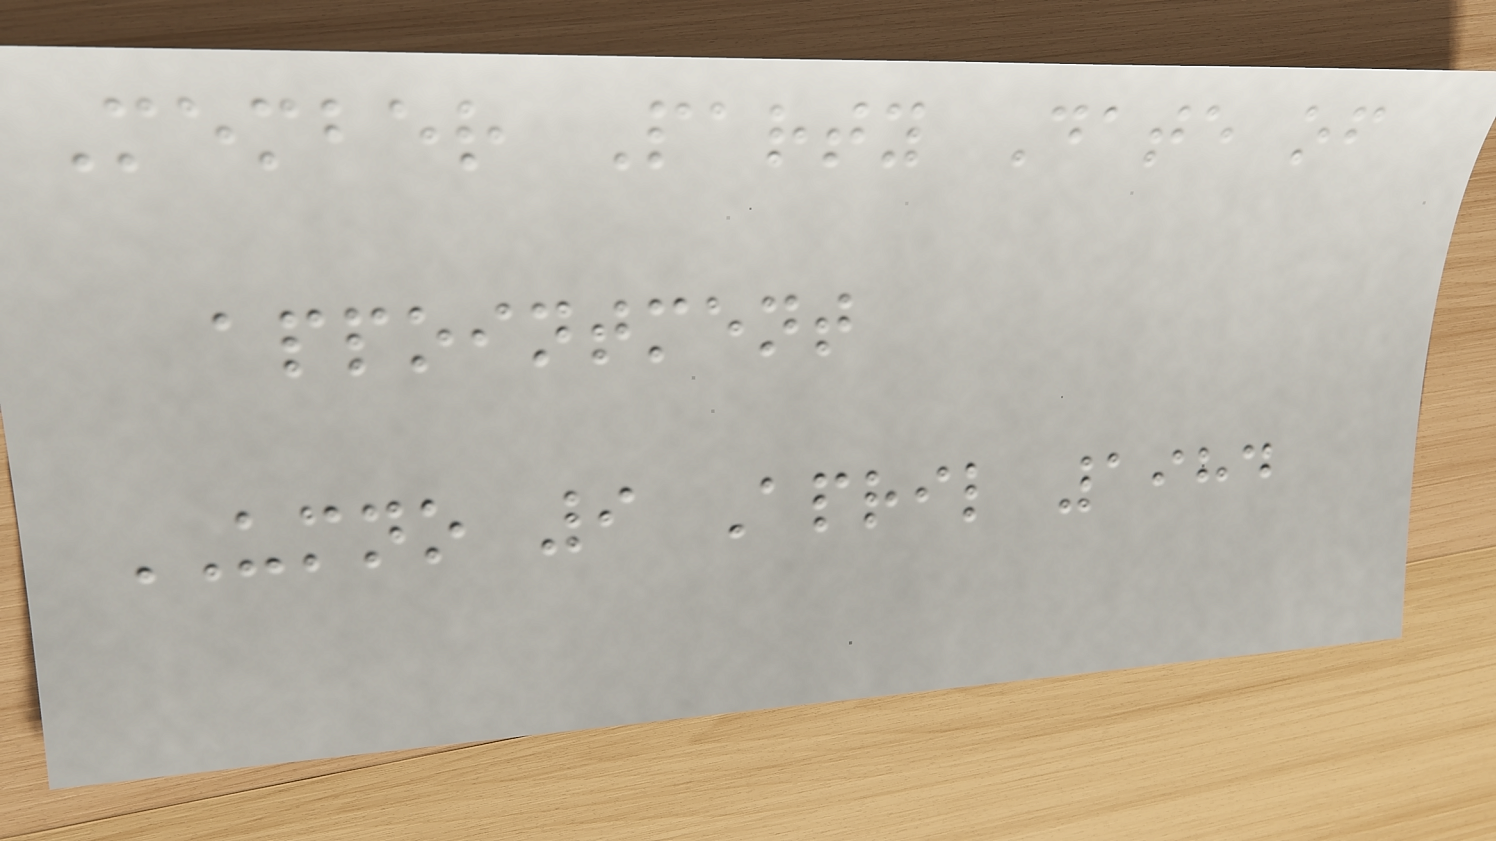Member Party Date of
appointment
UMNO 9 April 1984
